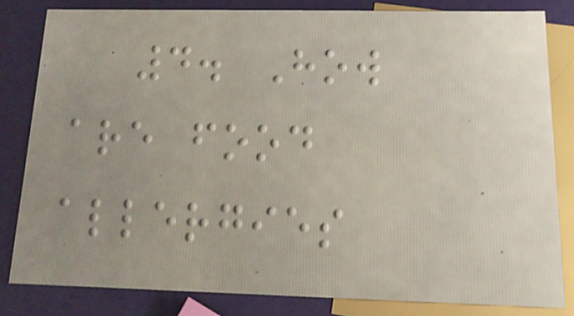4. How
are food
allergies
